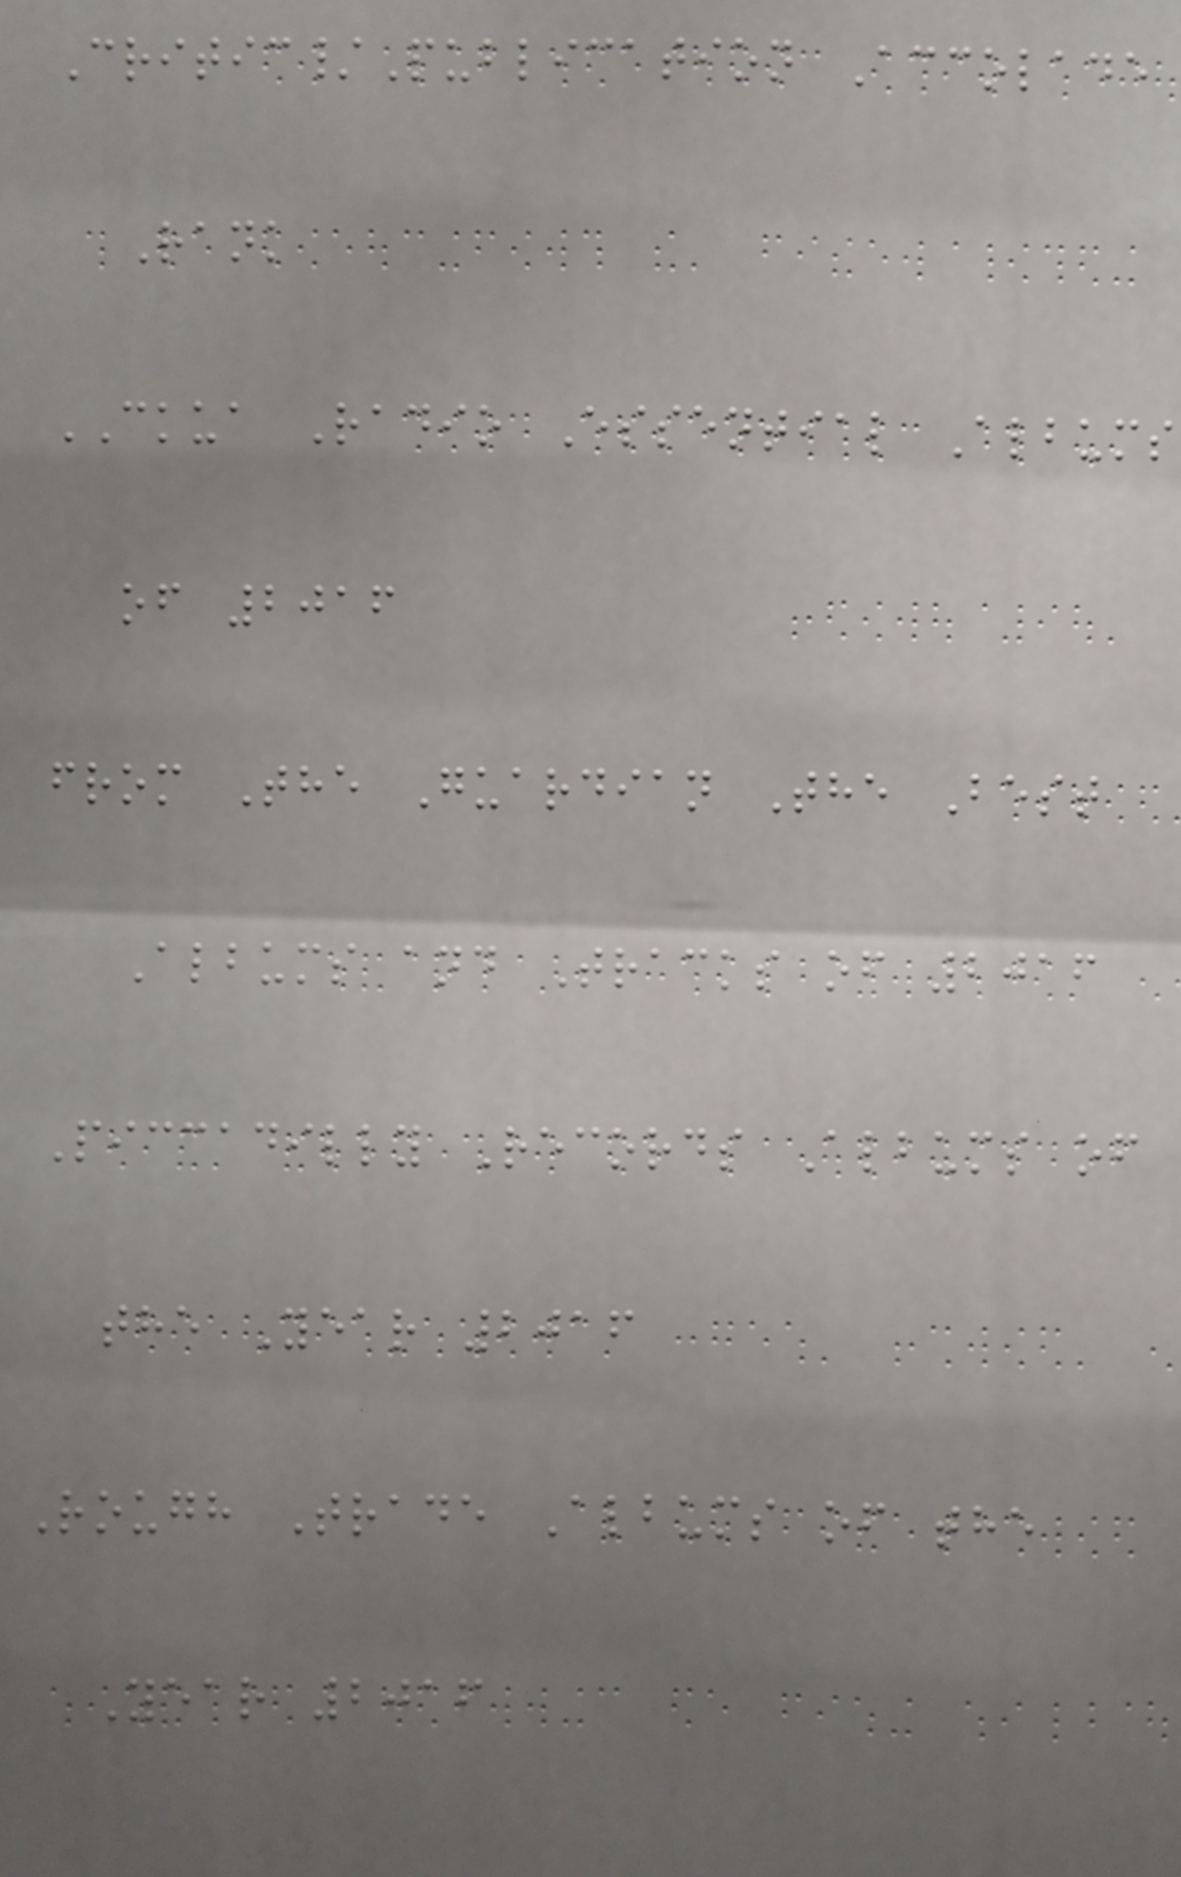Critic/Publication Accolade
Rank
CKUA Radio Essential Albums
of 2016
from The Guardian The Best
Albums and Tracks of 2016
Piccadilly Records Albums of
the Year 2016
Rough Trade Albums of the
Year 2016
